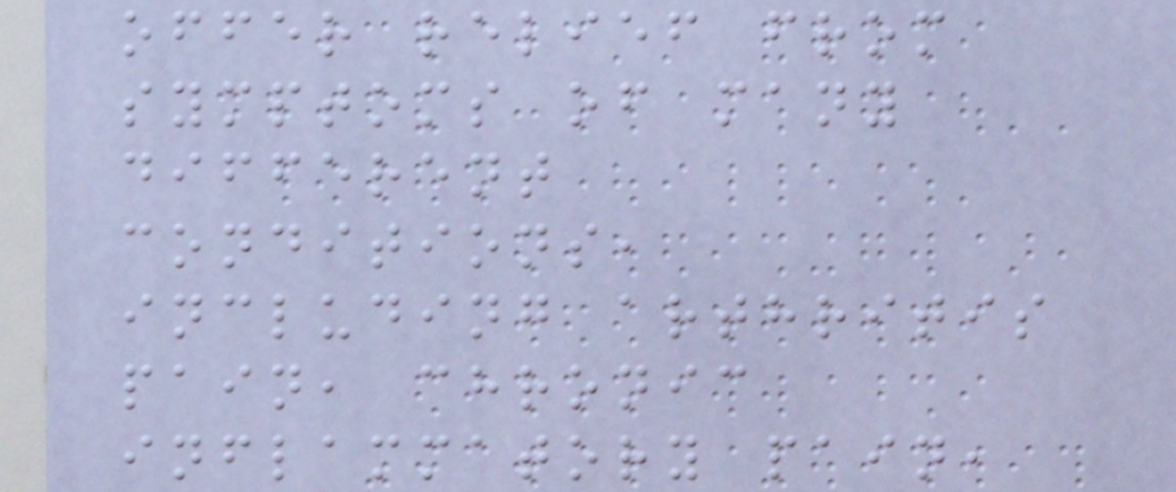offer relief from
symptoms of many
different
conditions,
including arthritis
pain, chronic
inflammatory pain,
